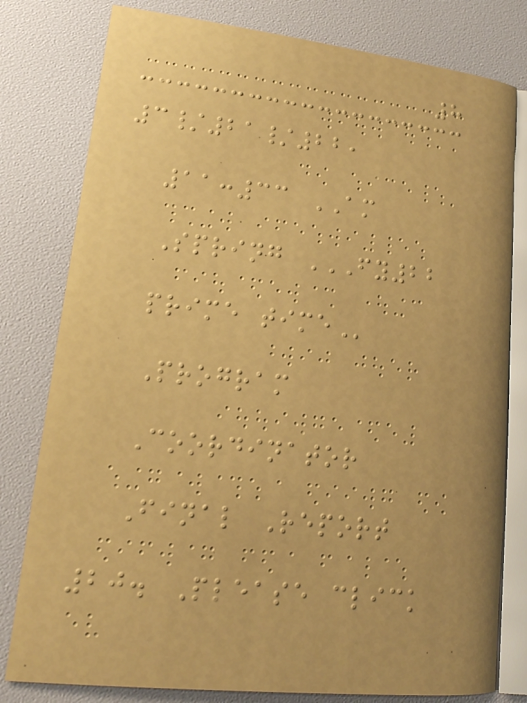8
3/21/22,
11:33 AM
Spring FY22
PRIME TIME
Program
Coordinator
Final Report
20. Please click
